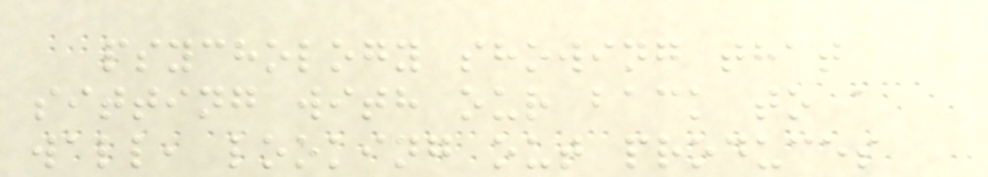psychology showing that
sitting with our back to a
wall, looking out produces
